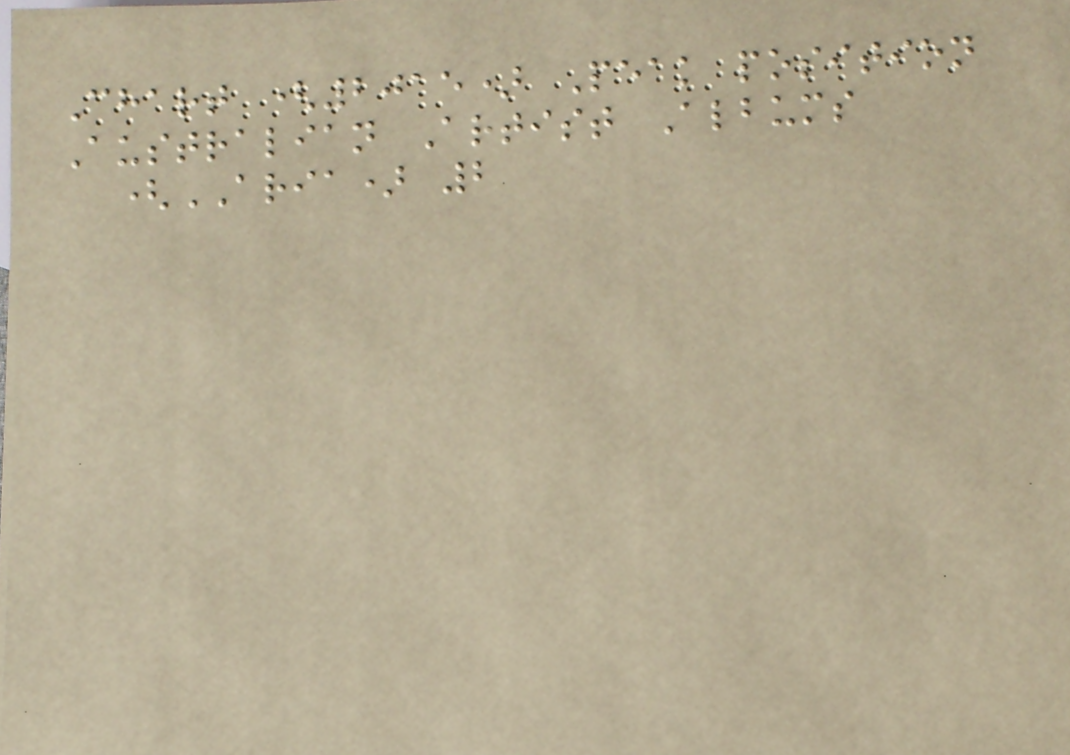Chart (2015) Peak position
Australian Artist Albums
(ARIA) 2
